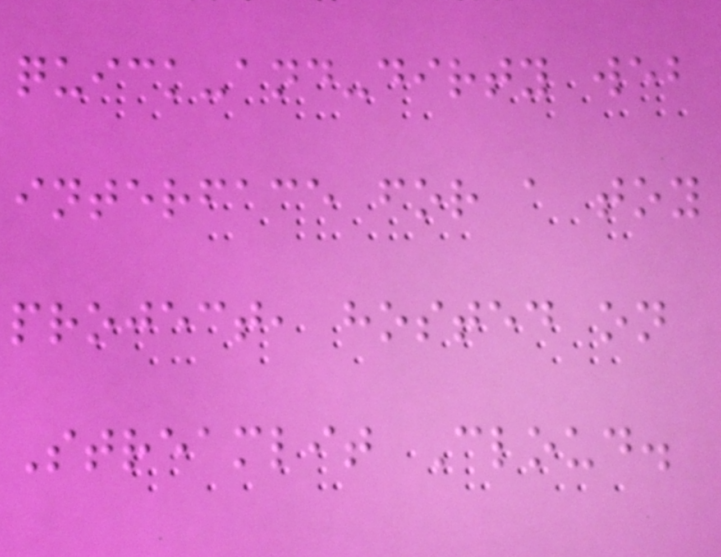quick-and-dirty web
interface for a toy
project, hosted on
Streamlit Cloud.
